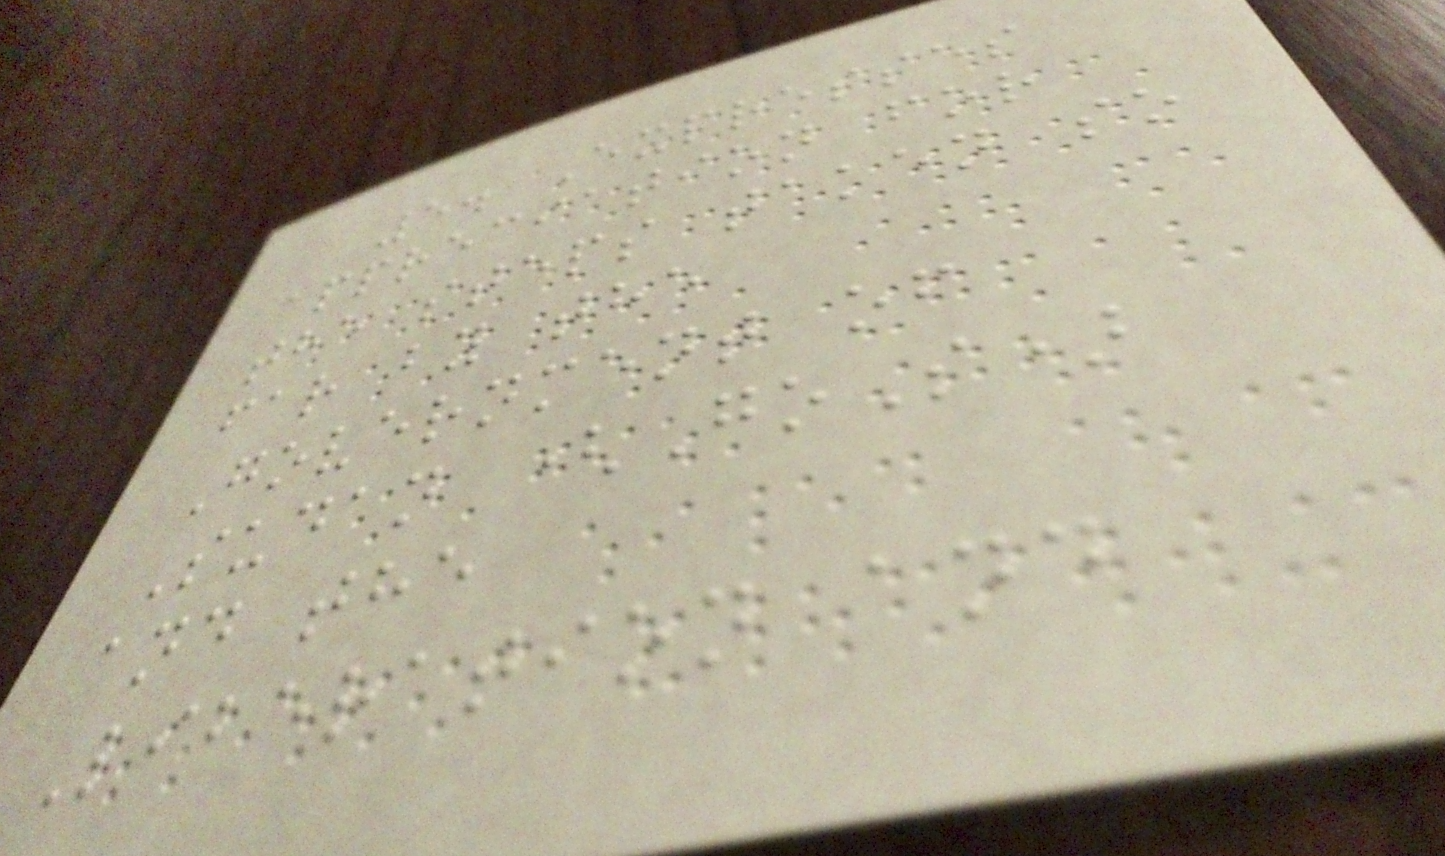5. Expresses
appreciation for
the steps taken so
far by the
Government of
Sudan (GoS)
and the
Liberation and
